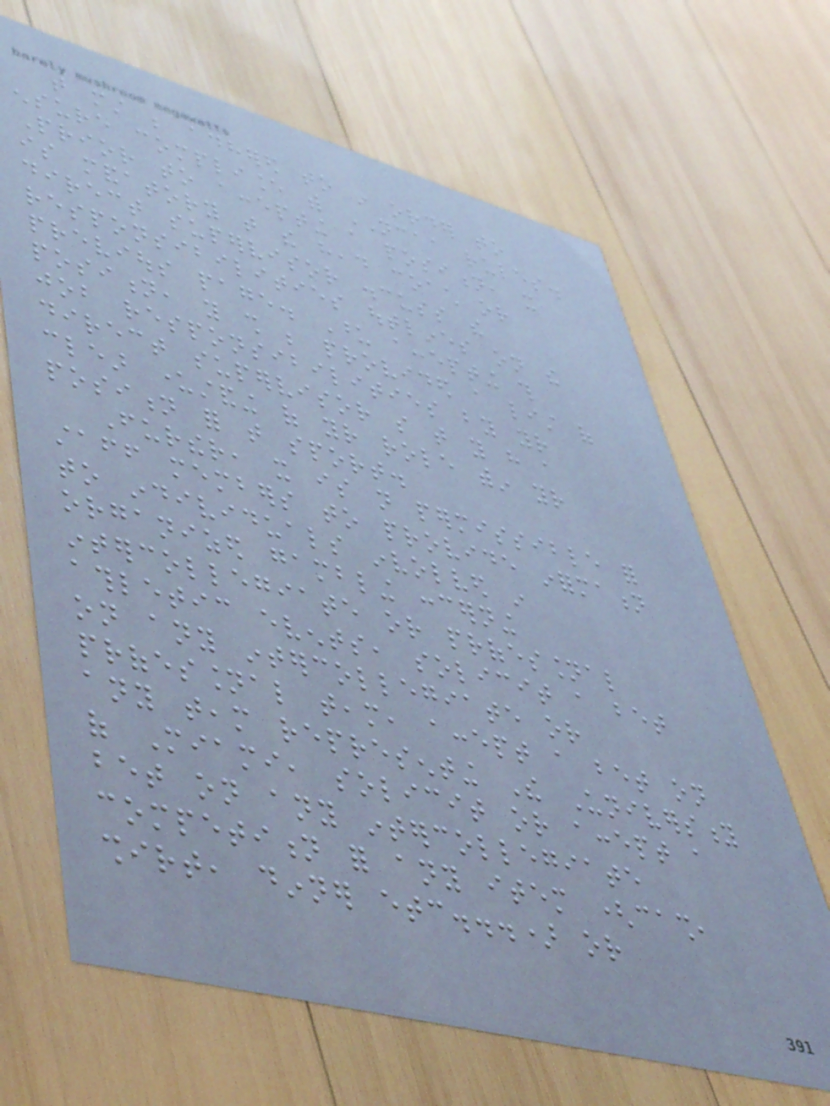that must be adhered to in order to
ensure compliance with NCAA rules.
Prior to accepting a position, it
is mandatory that the head coach or
direct supervisor discuss the
responsibilities outlines on the
previous page. Upon accepting this
position, you shall be provided a list of
job responsibilities by your
direct supervisor so that you have a
clear understanding of your role within your
position for that sport.
Further, it is not permissible for
staff members to provide information
to individuals involved in
organized gambling concerning
intercollegiate or professional
athletic events, solicit a bet
on any intercollegiate or
professional team, accept a bet on
any team representing The University
of Miami, solicit or accept a
bet on any intercollegiate
competition for any item (cash,
shirt, dinner etc...) or
